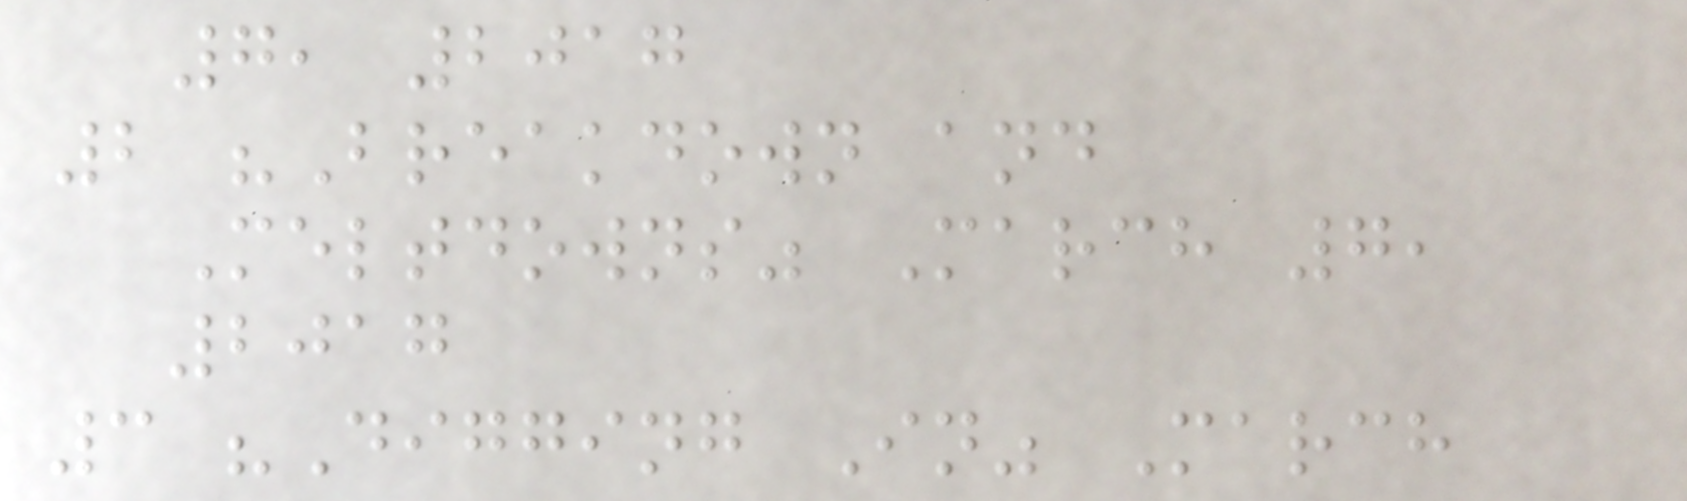7, 2017
2 "Breakdown and
Meltdowns" March 7,
2017
3 "Digging In" March
